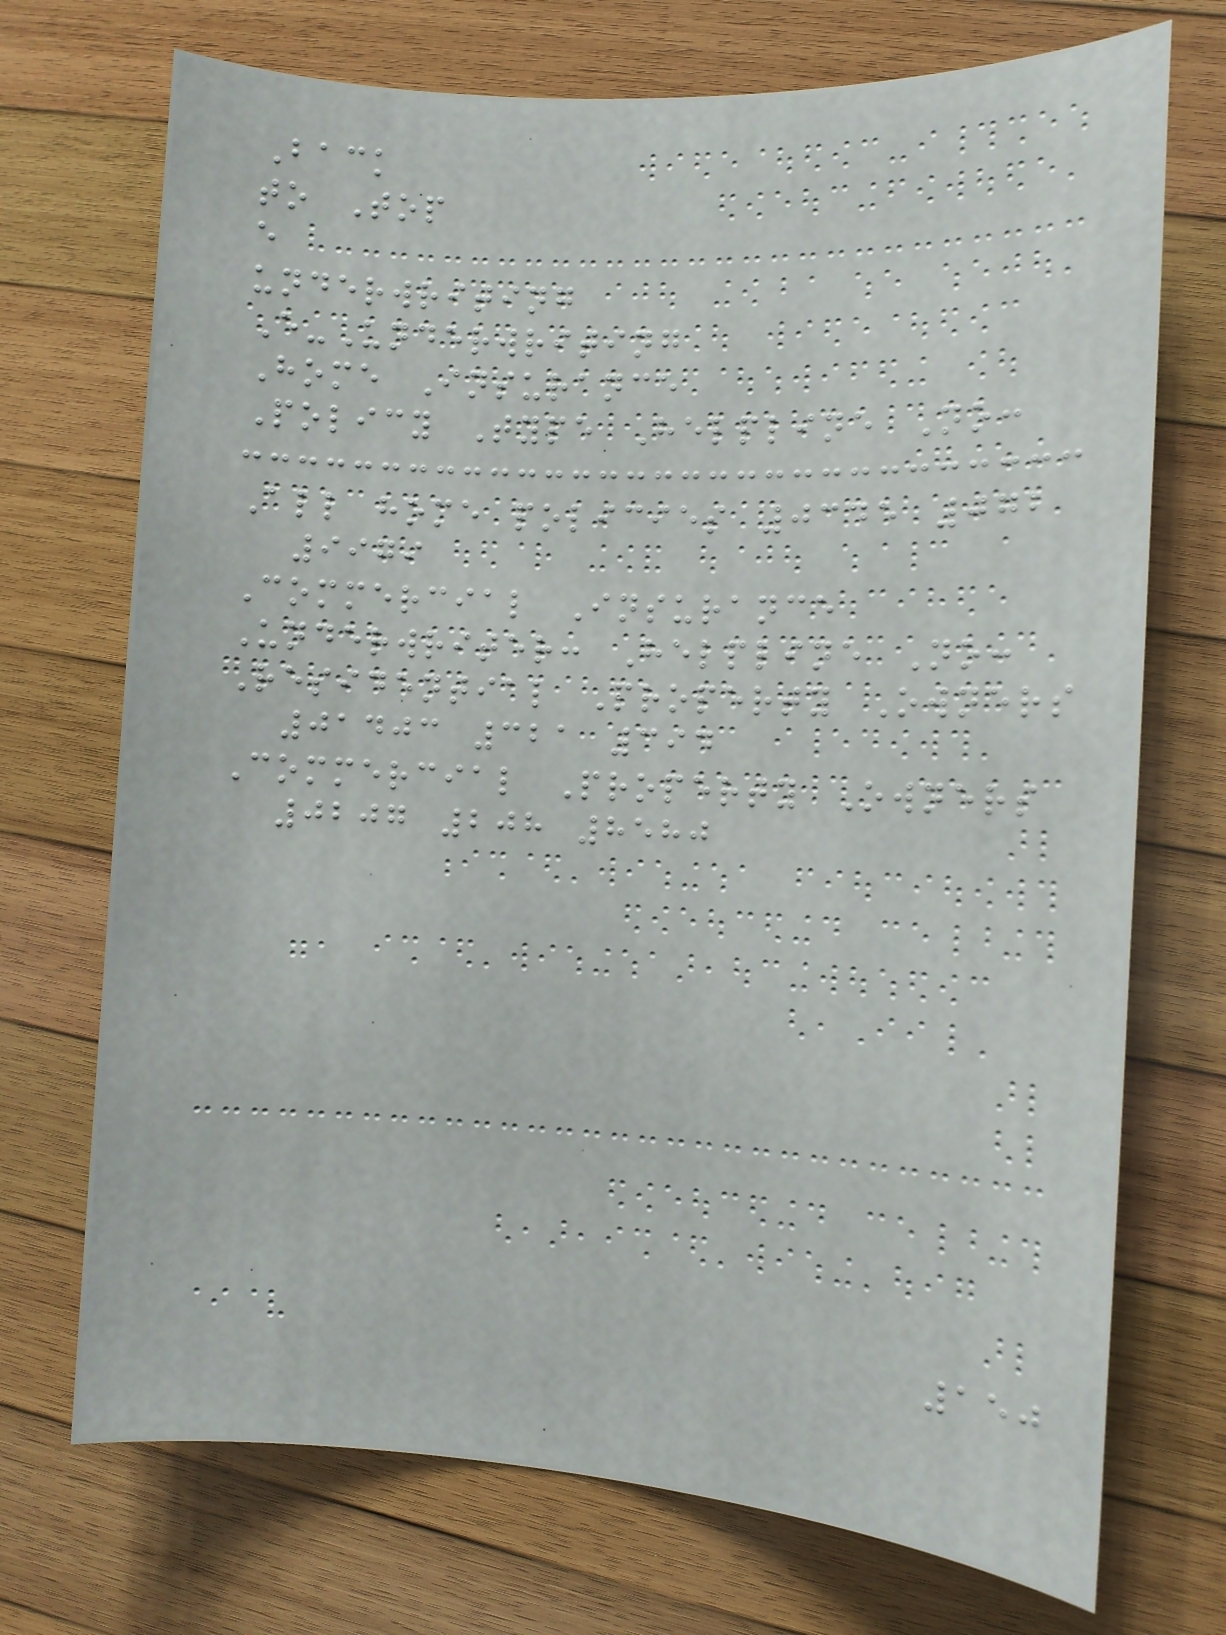Back
to Top
e
underwriting
E-Underwriting
Home Insurance
Policy Type Helpline No:
All home policies 0345 072
9979
Commercial Insurance
Underwriter: Helpline No:
Residential Property Owners
01403 321 394
Commercial Property Owners
0207 208 8580
150
